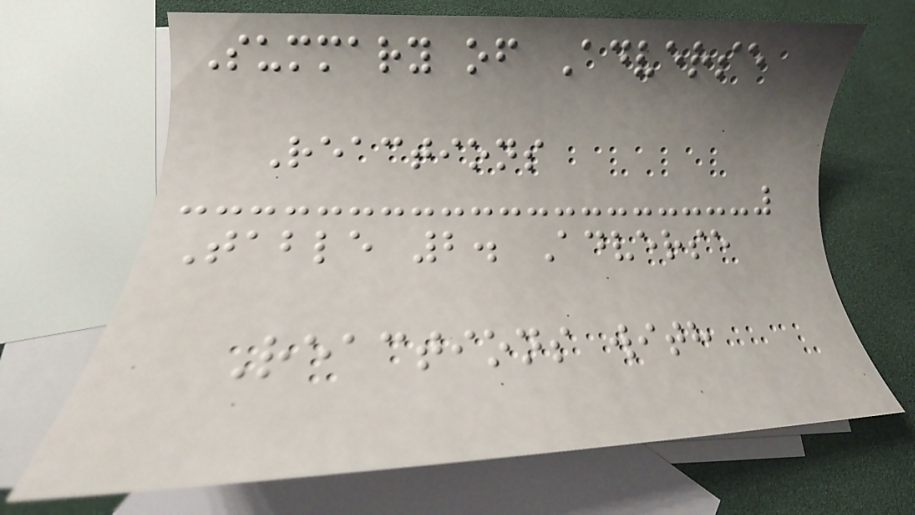Summary of Adverse
Reactions
Table 2. Adverse
Reactions with
